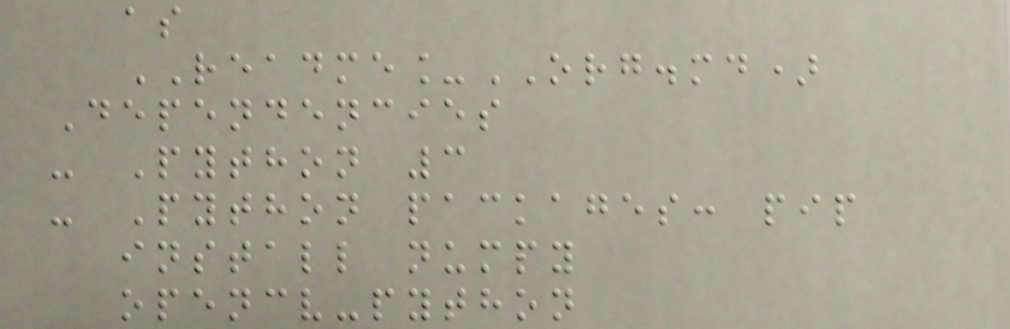as
README_ORG.md)
Dependencies
- Python 3
- Python packages: pip
install numpy
opencv-python
